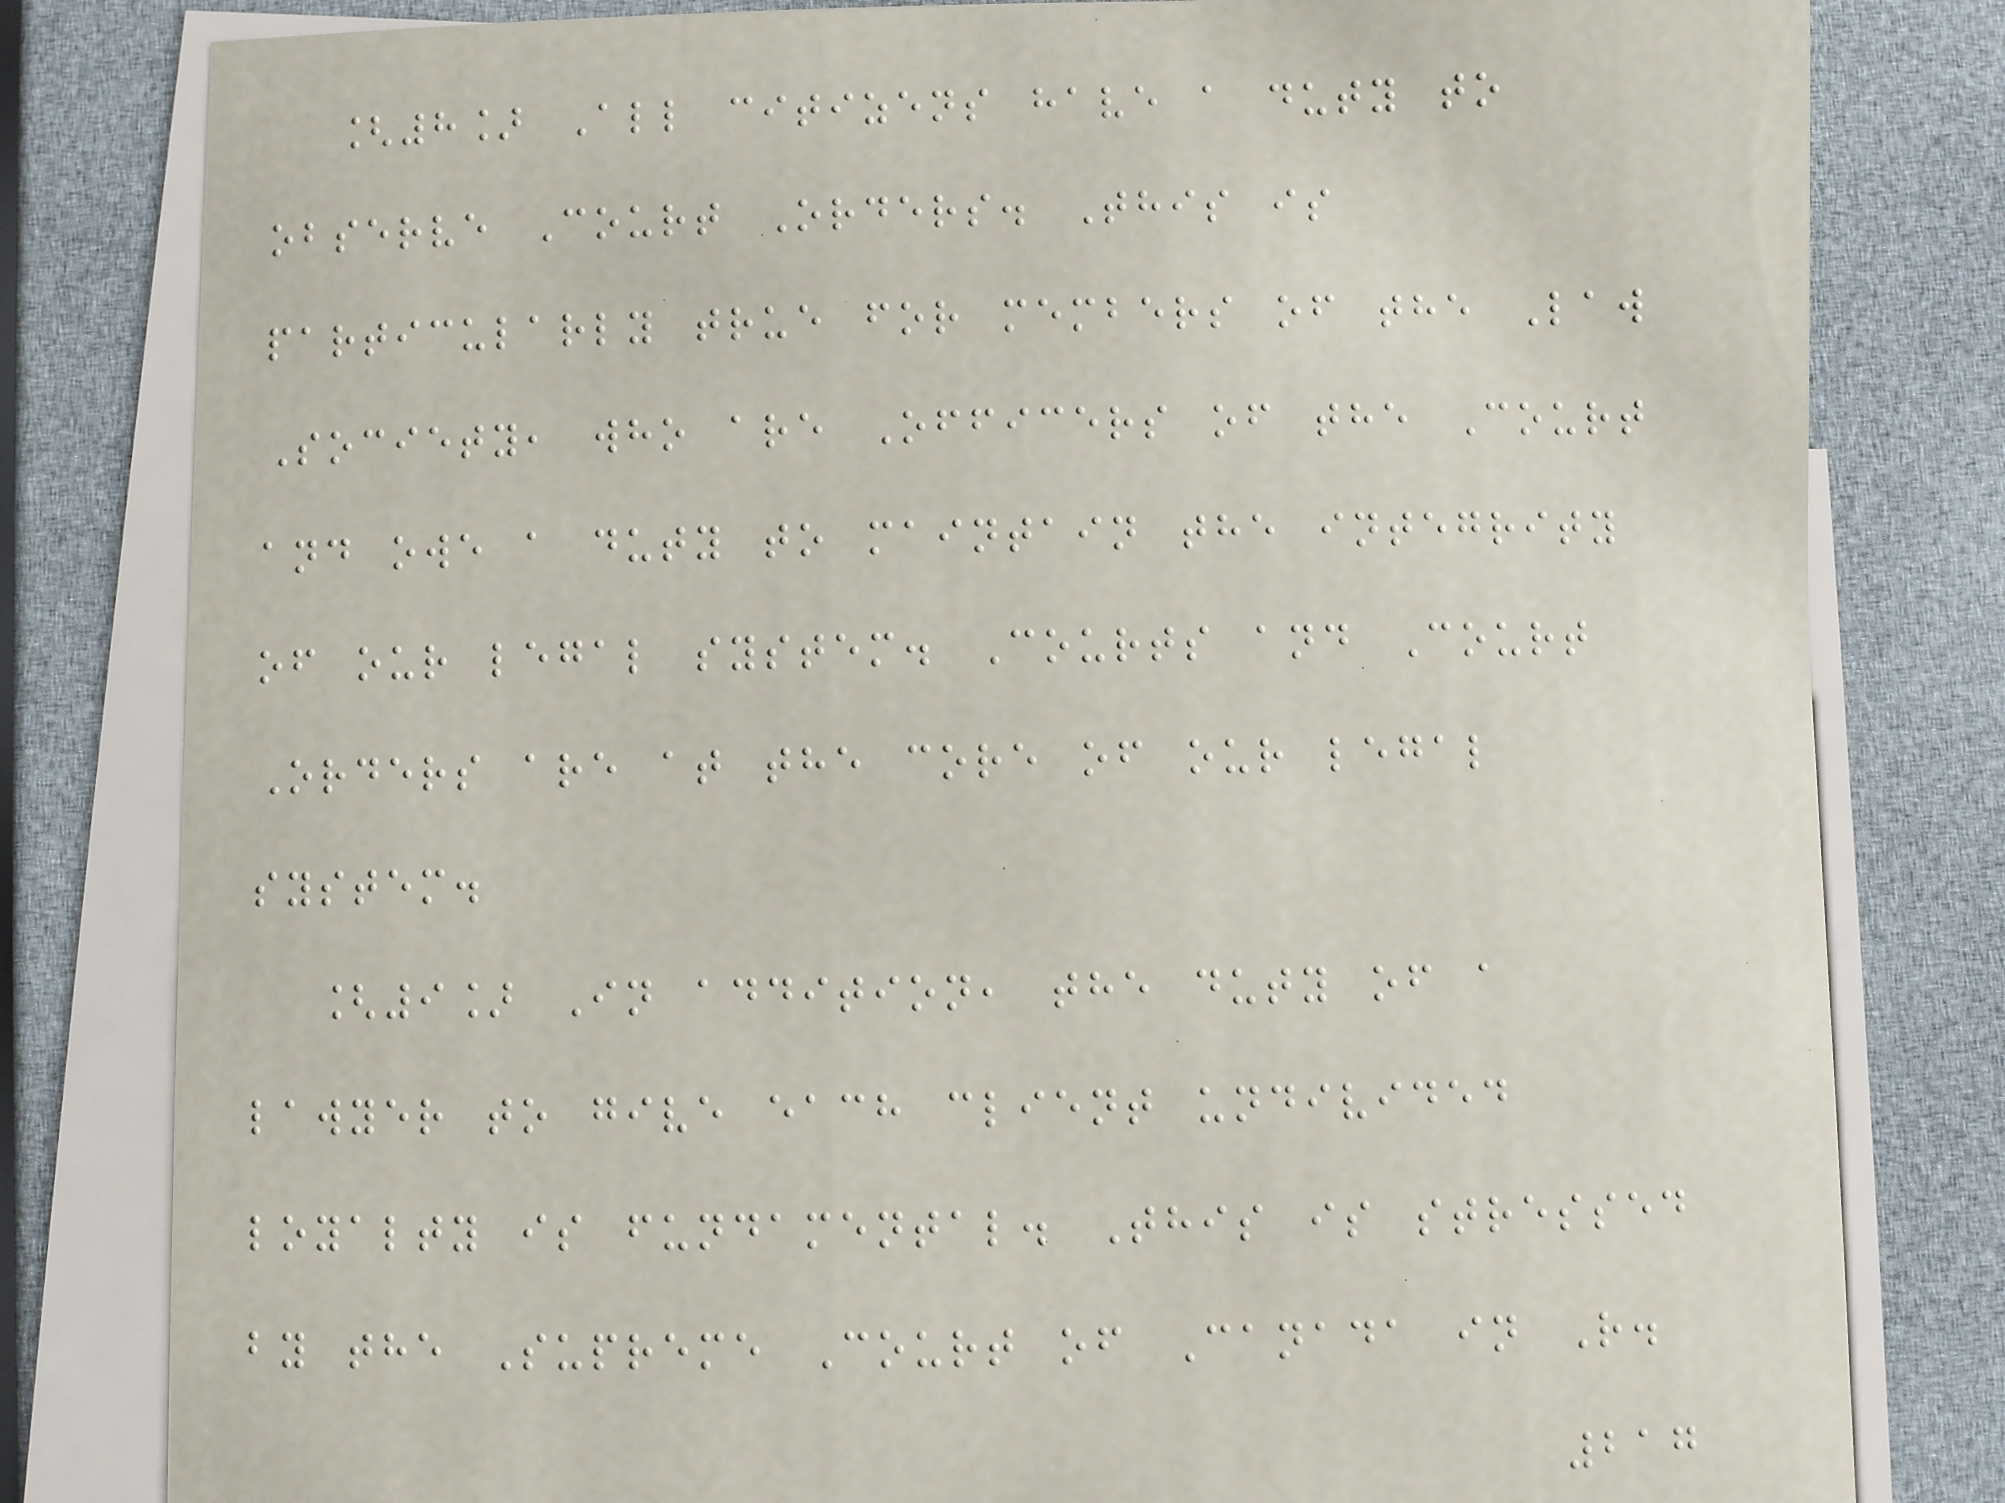[8] All citizens have a duty to
observe Court Orders. This is
particularly true for members of the Law
Society, who are Officers of the Court
and owe a duty to maintain the integrity
of our legal system. Courts and Court
Orders are at the core of our legal
system.
[9] In addition, the duty of a
lawyer to give each client undivided
loyalty is fundamental. This is stressed
by the Supreme Court of Canada in R.
217
